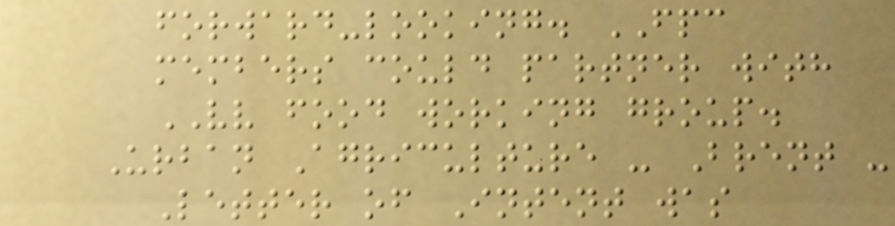forward-looking. FPC
members could partner with
VV food working group.
Urban Agriculture - Brent -
Letter of Intent was
